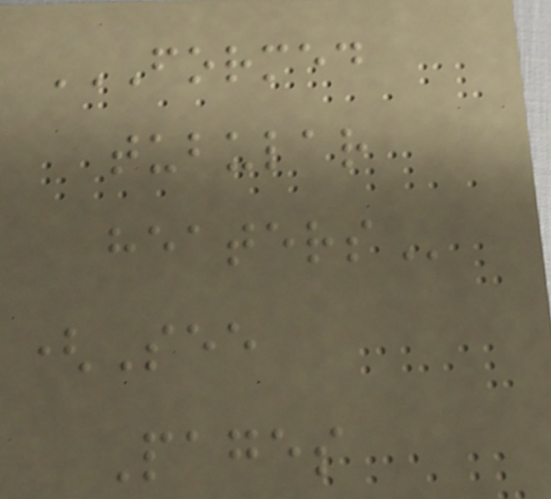FORMED
TUBULAR
HEATERS
(See
Pages
